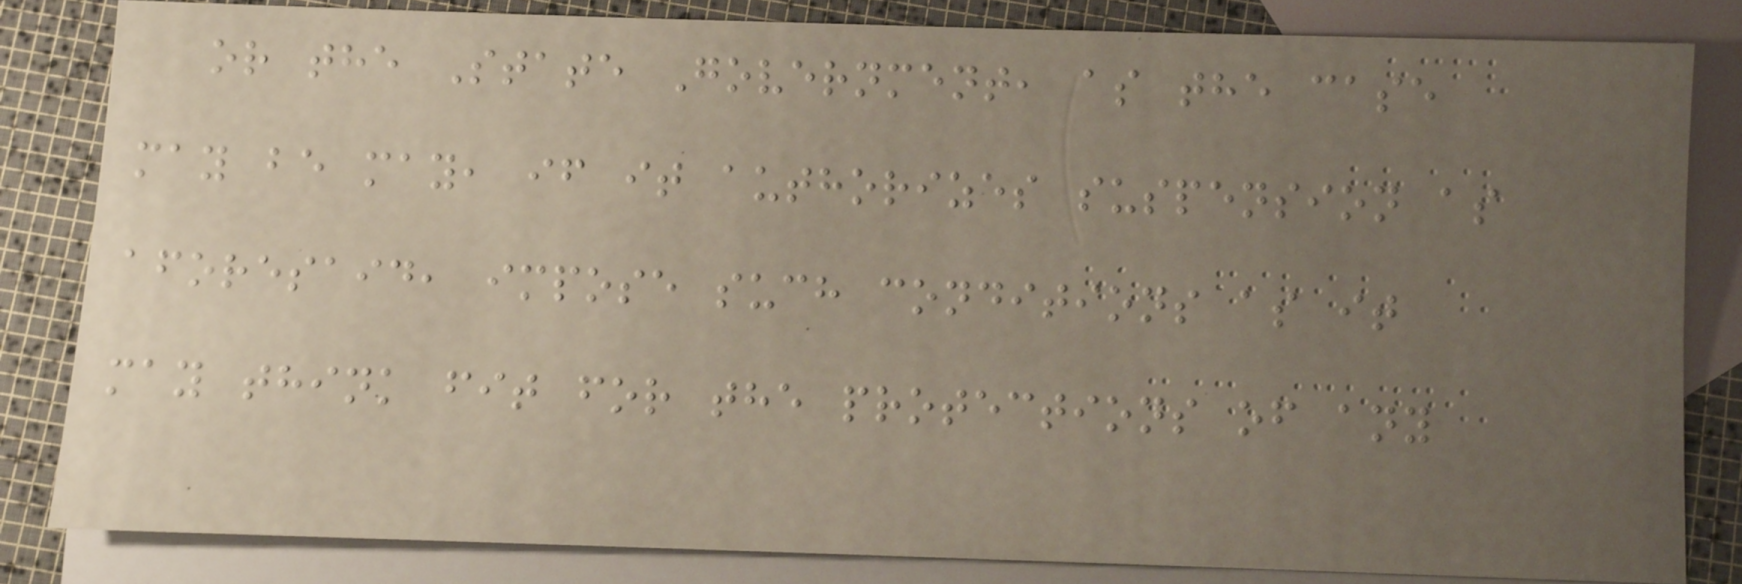or the State Government, as the case
may be may, if it authorizes suspension as
aforesaid, impose such conditions as it
may think fit for the protections of any
